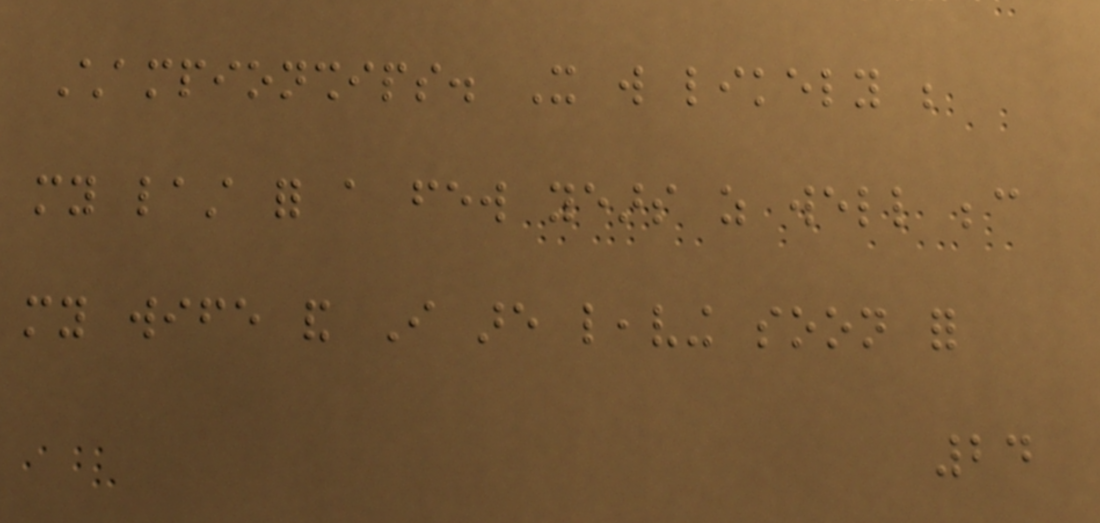Championships. It will likely be
my last for a few years as well because
my wife and I are leaving soon for
24
